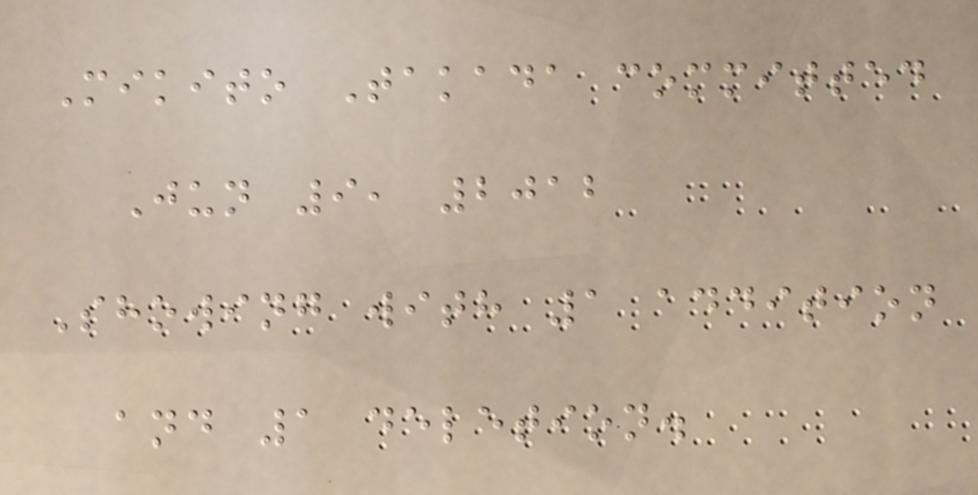Mikito Takada committed
Jun 9, 2012
Showing with 1 addition
and 1 deletion.
